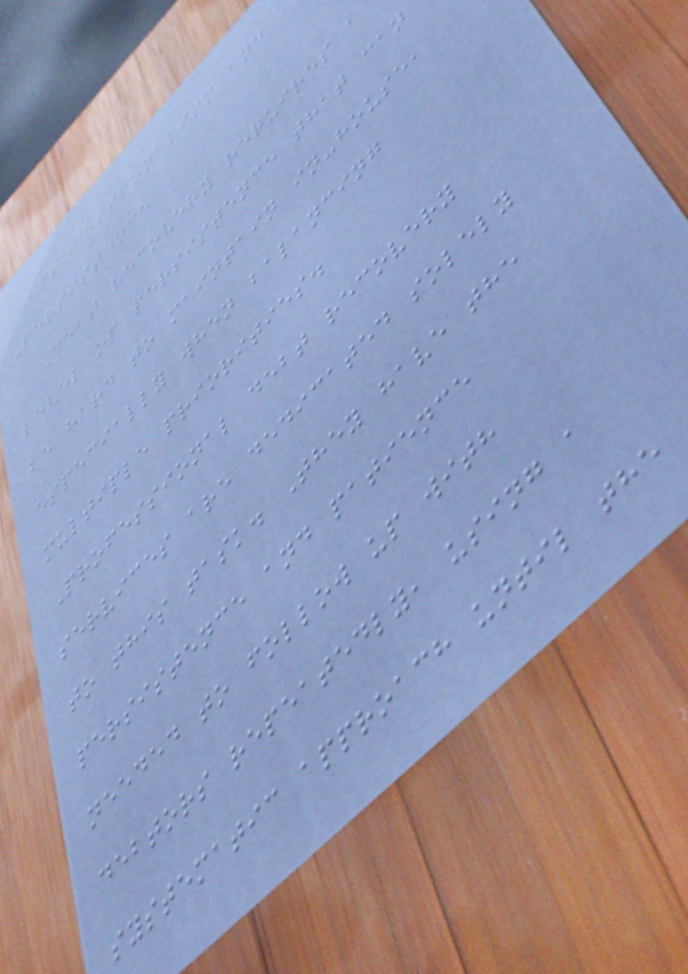Professionalism and
Persistence
Debt recovery requires a
level of persistence that can
be hard to maintain in-house,
especially when balancing
multiple priorities.
Professional debt recovery
services are dedicated solely
to this task. They have the
persistence and patience
needed to follow up with
debtors repeatedly, using a
systematic approach until the
